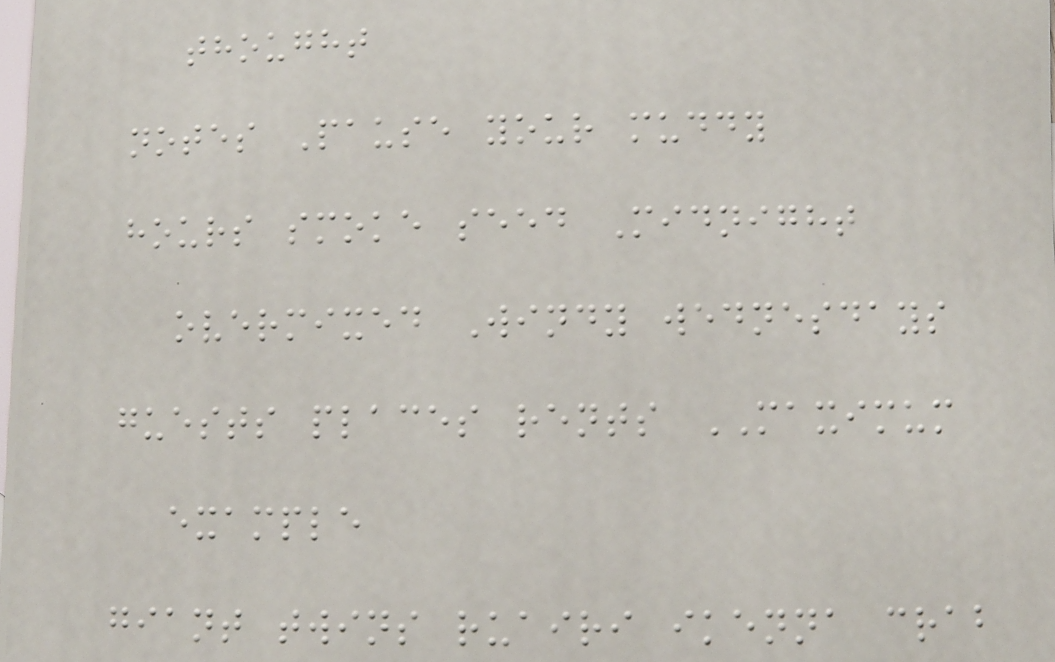thought
notes Pause your muddy
hours smoke seed Midnight
overmixed Windy wednesdays
guests places rents MAXIMUM
example
giant twins ruairi ikenna crab
